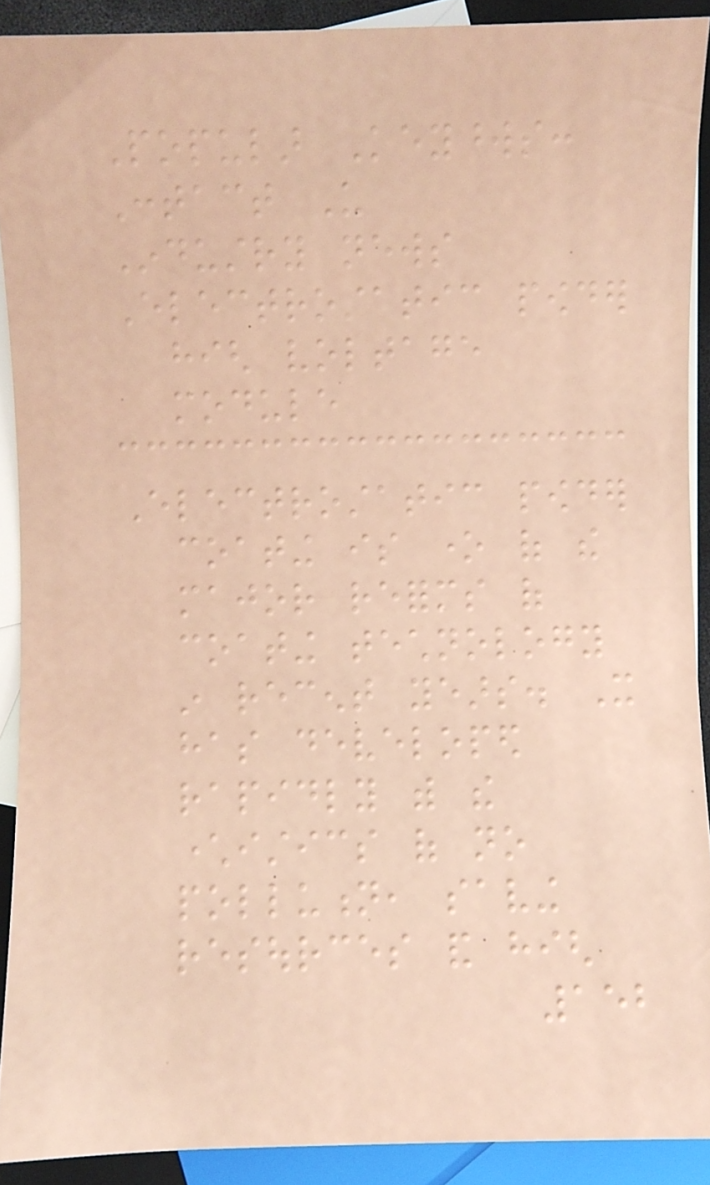Popular Keywords:
Contact Us
Industry news
Electrostatic powder
high voltage
module
Electrostatic powder
coating is one of the
major reforms of
coating technology
in recent years. It
has developed
rapidly with the
characteristics of no
pollution, saving
resources and high
152
